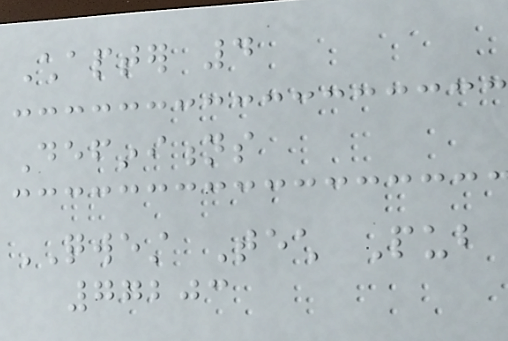Chapter 4
Definitions
QWEST Tech Pub
77203
